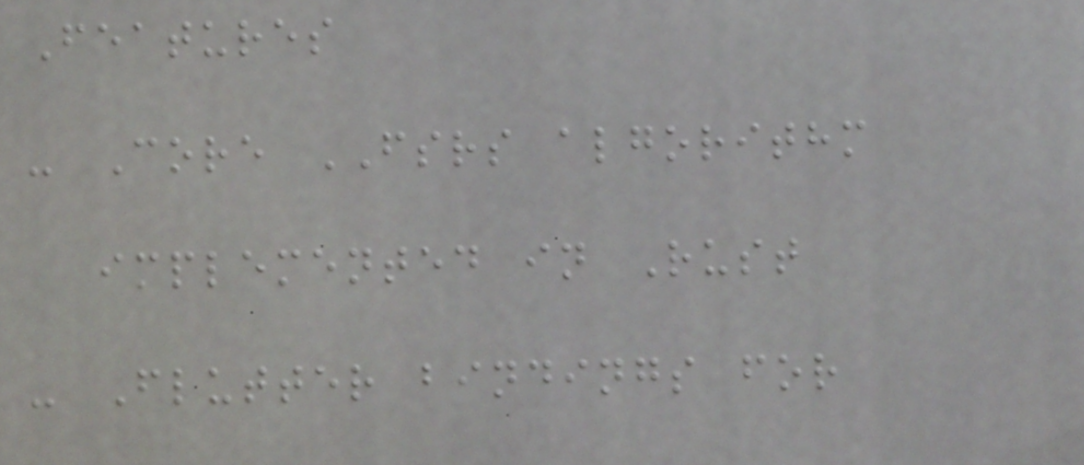Features
- Core FSRS algorithm
implemented in Rust
- Flutter bindings for
